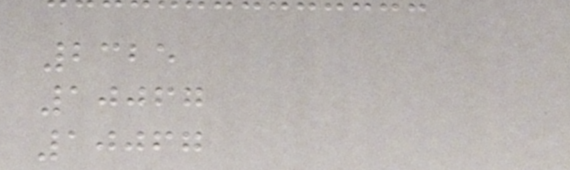2325
10067
10067
